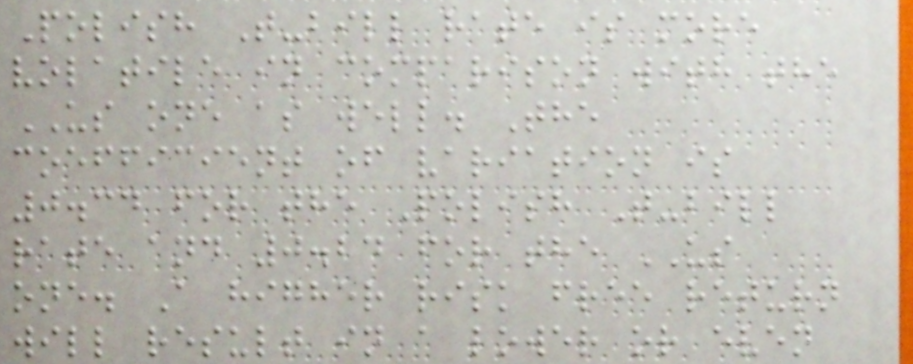Polish T-bill rate is more
volatile in comparison with the
US one as well. The
coefficient of variation is
0.34 for the Polish T-bill
rate and 0.24 for the US
one. A higher risk free return
will result in a lower or even
